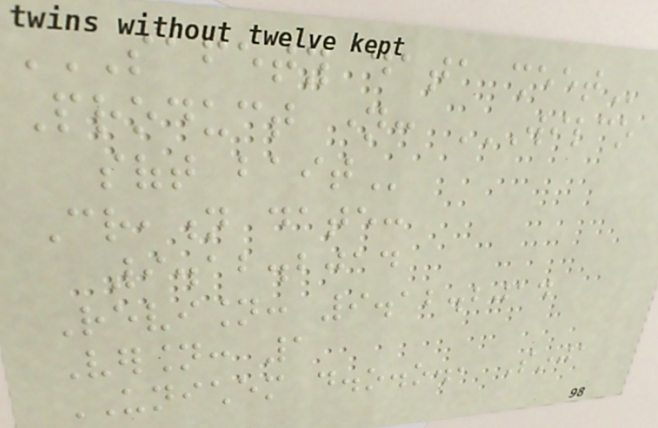SAFETY DATA SHEET
Product name: WILCO
SOFT BAIT
Creation date:
9.12.2014
Revision: 9.12.2014
Version: 1
UNICHEM d.o.o., Sinja
